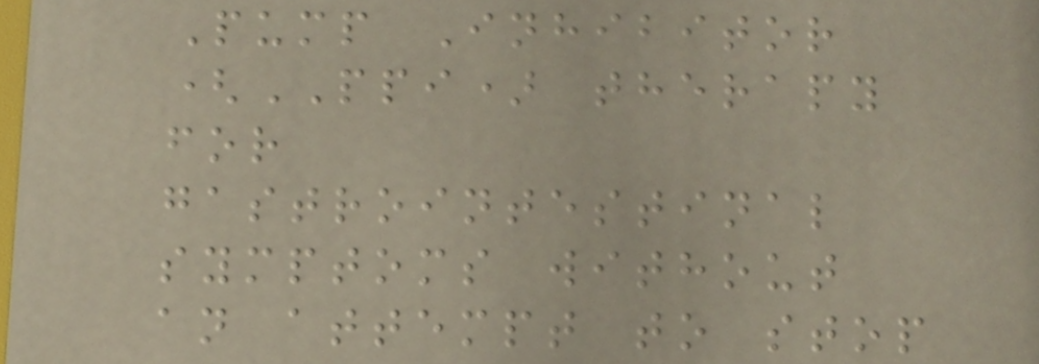Pump Inhibitor
(PPI) therapy
for
gastrointestinal
symptoms without
an attempt to stop
